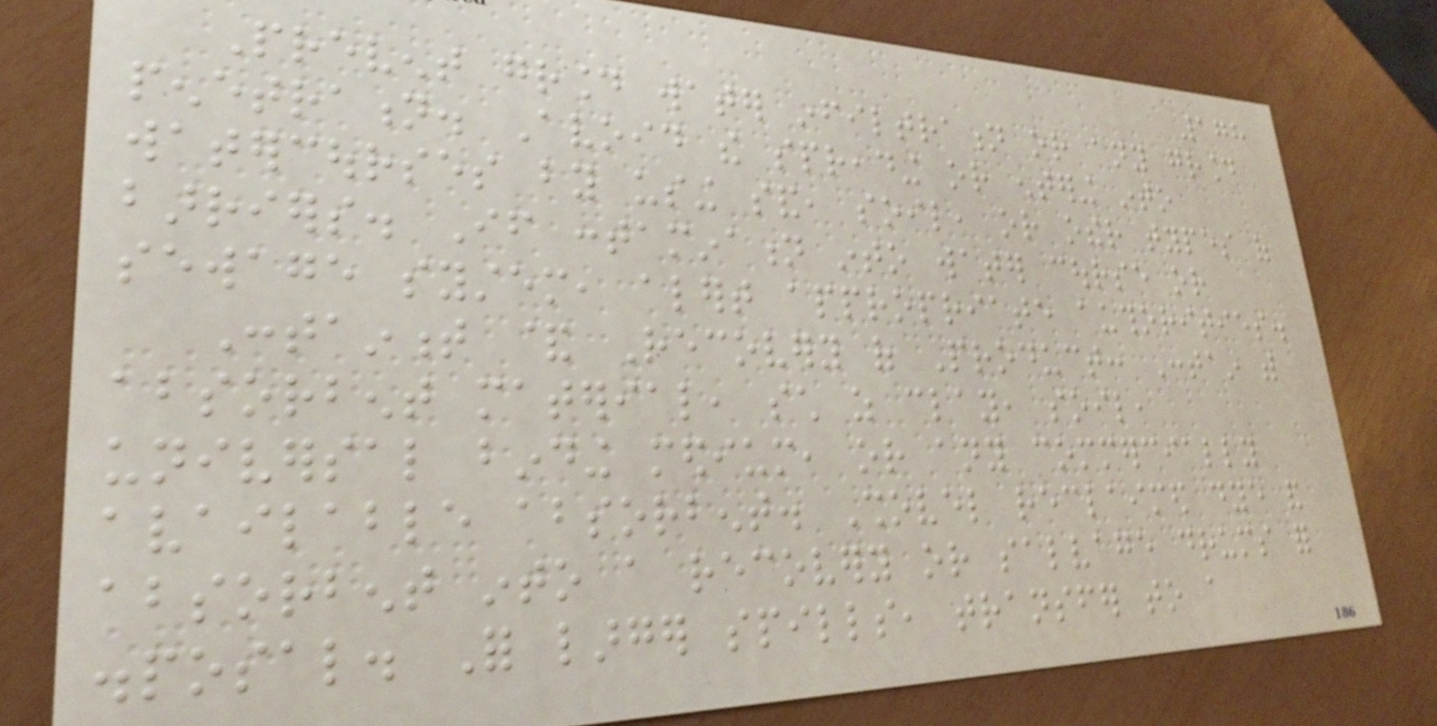178
Prevent ground water infiltration or any ground
penetration. Avoid the spreading or entering into
watercourses by using sand, soil, or other types of
barriers. If contamination into water course or
sewage system, alert appropriate authorities.
Containment & Recovery of Product: Contain with
absorbent material, such as clay, soil,
universal binding medium, or any commercially
available absorbent. Shovel reclaimed dye and
absorbent into a recovery or salvage drums for
disposal. For larger spills, transfer to a
